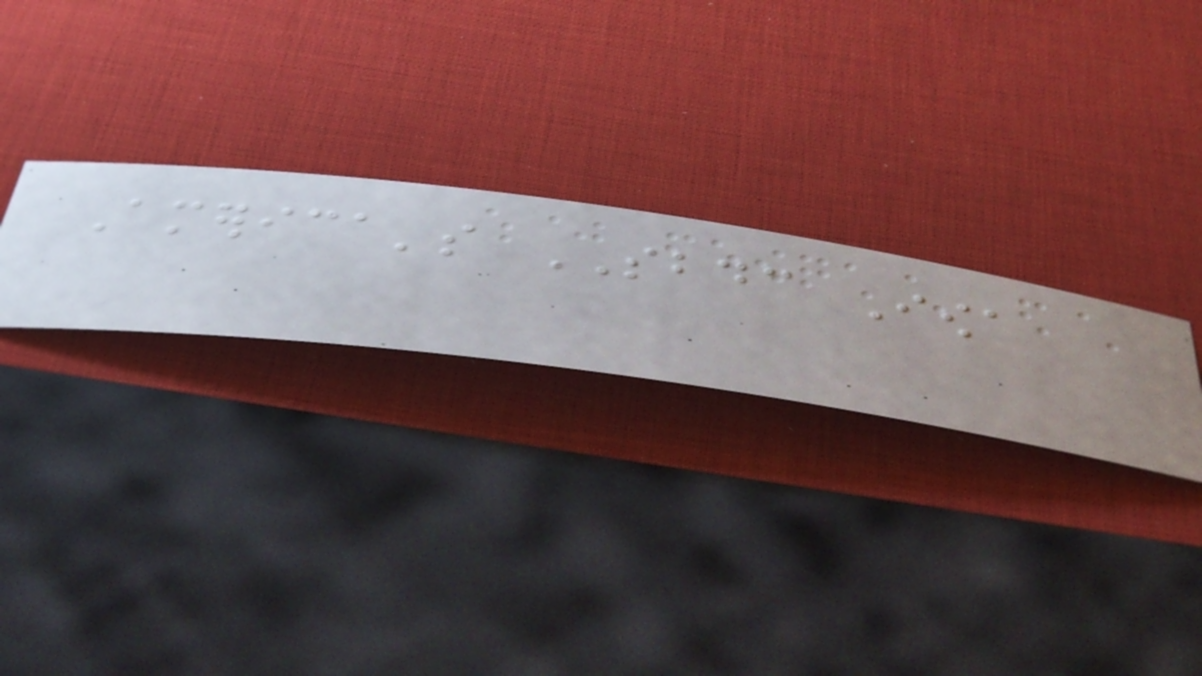America's SBDC Iowa
